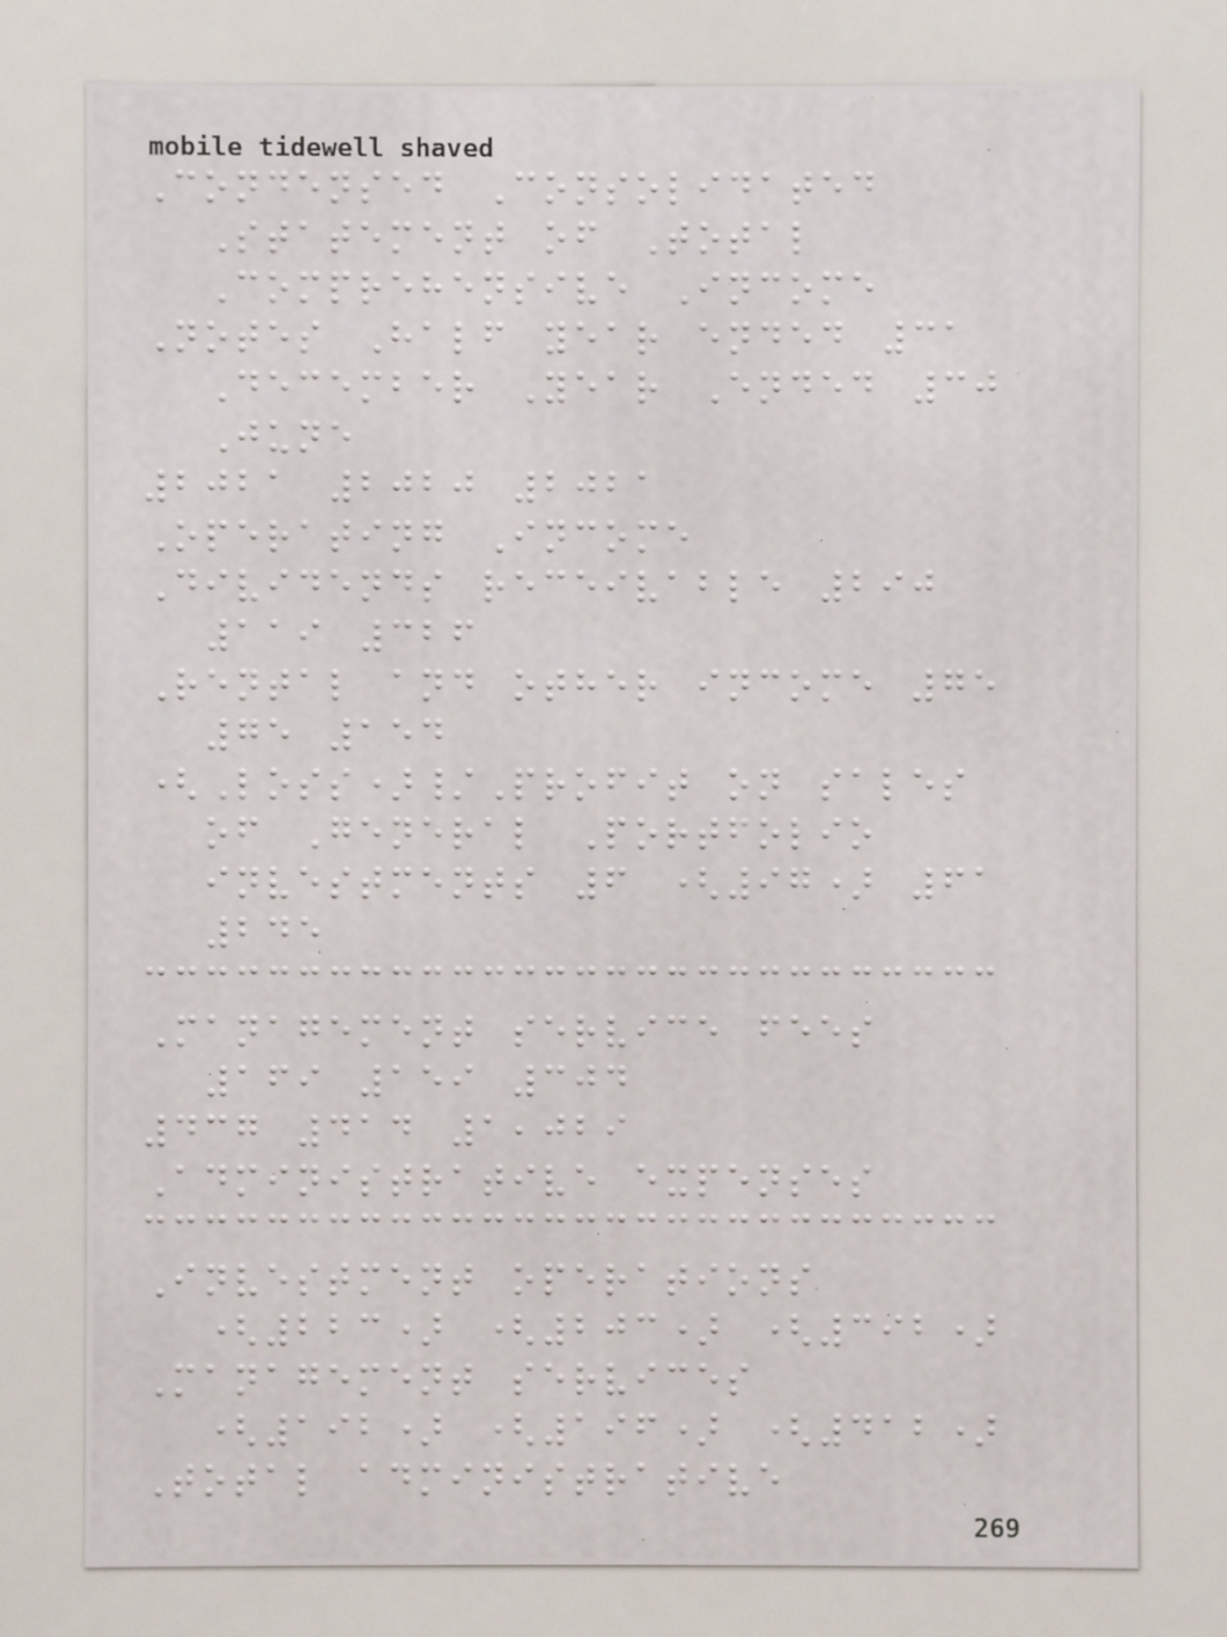Condensed Consolidated
Statement of Total
Comprehensive Income
Notes Half year ended 31
December Year Ended 30
June
2021 2020 2021
Operating Income
Dividends receivable 290
119 326
Rental and other income 75
75 154
(Loss)/Profit on sales
of General Portfolio
investments 6 (97) 61
245
Management service fees
169 159 304
437 414 1,029
Administrative expenses
Investment operations
(223) (203) (392)
Management services
(192) (196) (412)
Total administrative
